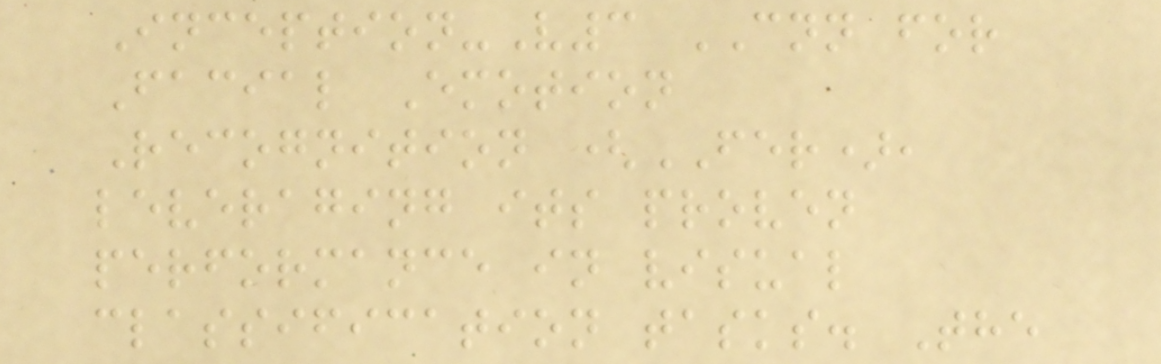Inception-V3 CNN for
Facial Emotion
Recognition (FER),
leveraging its proven
performance in visual
classification tasks. The
